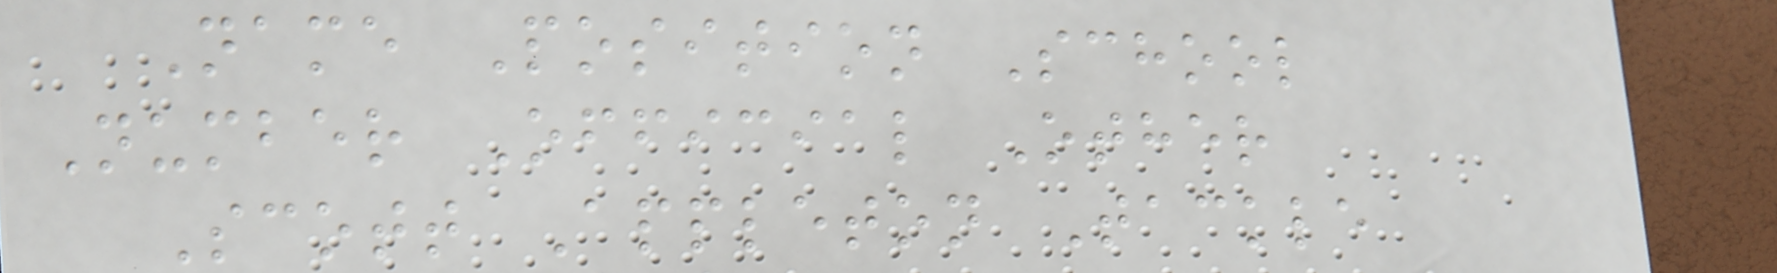Name Position School
Number Official Other
Scott Appleton Tackle
